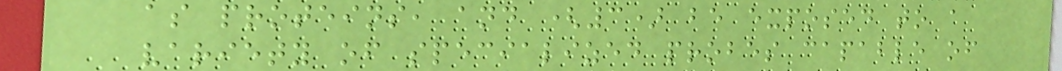as proteins, and (3) be exposed to a
variety of specialized probes capable of
